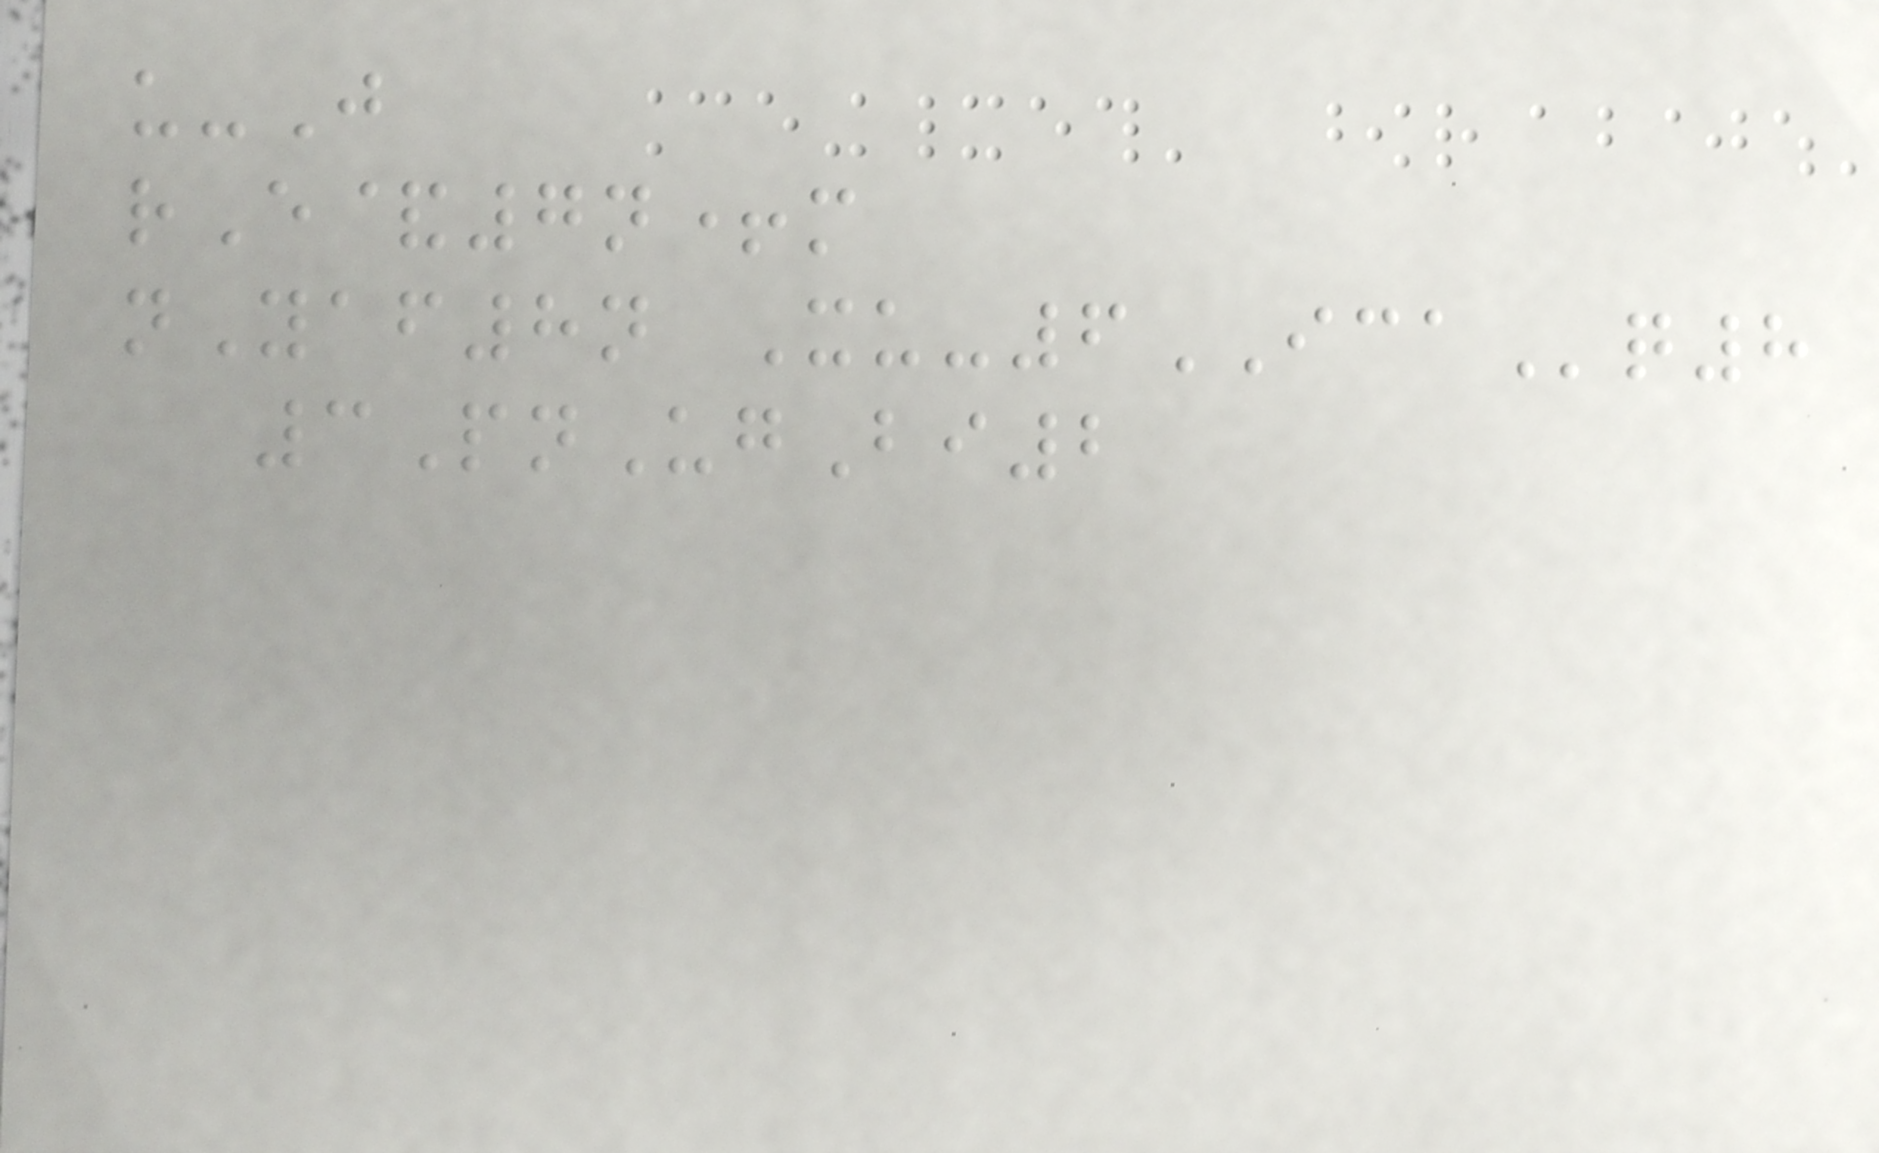u-J
rE&7n+m
nYaf8n Xu-6ICAq8
3PnUgBi2
